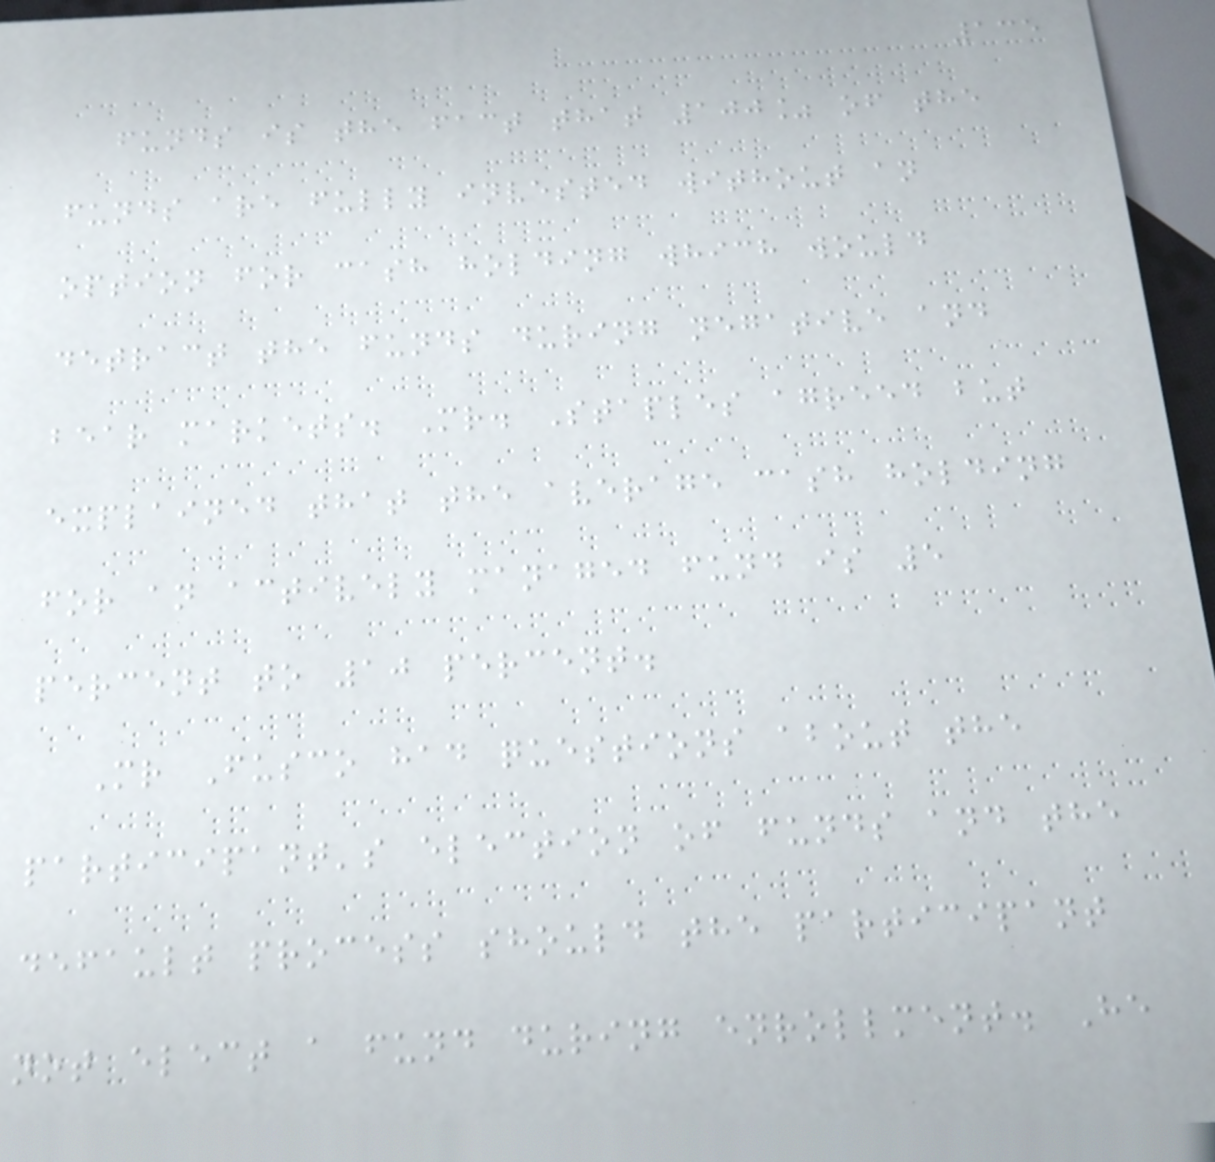135
funds is the fact that 100% of the
funds are fully invested without an
option for cash holding which would
detract the funds during negative and
bear markets. Mr. Staples agreed but
explained that the average cash holding
for an actively managed fund is 5
percent to 10 percent.
Mr Fusco had questions about the
participant's election of funds and the
default process should the participant
not elect a fund during enrollment. He
